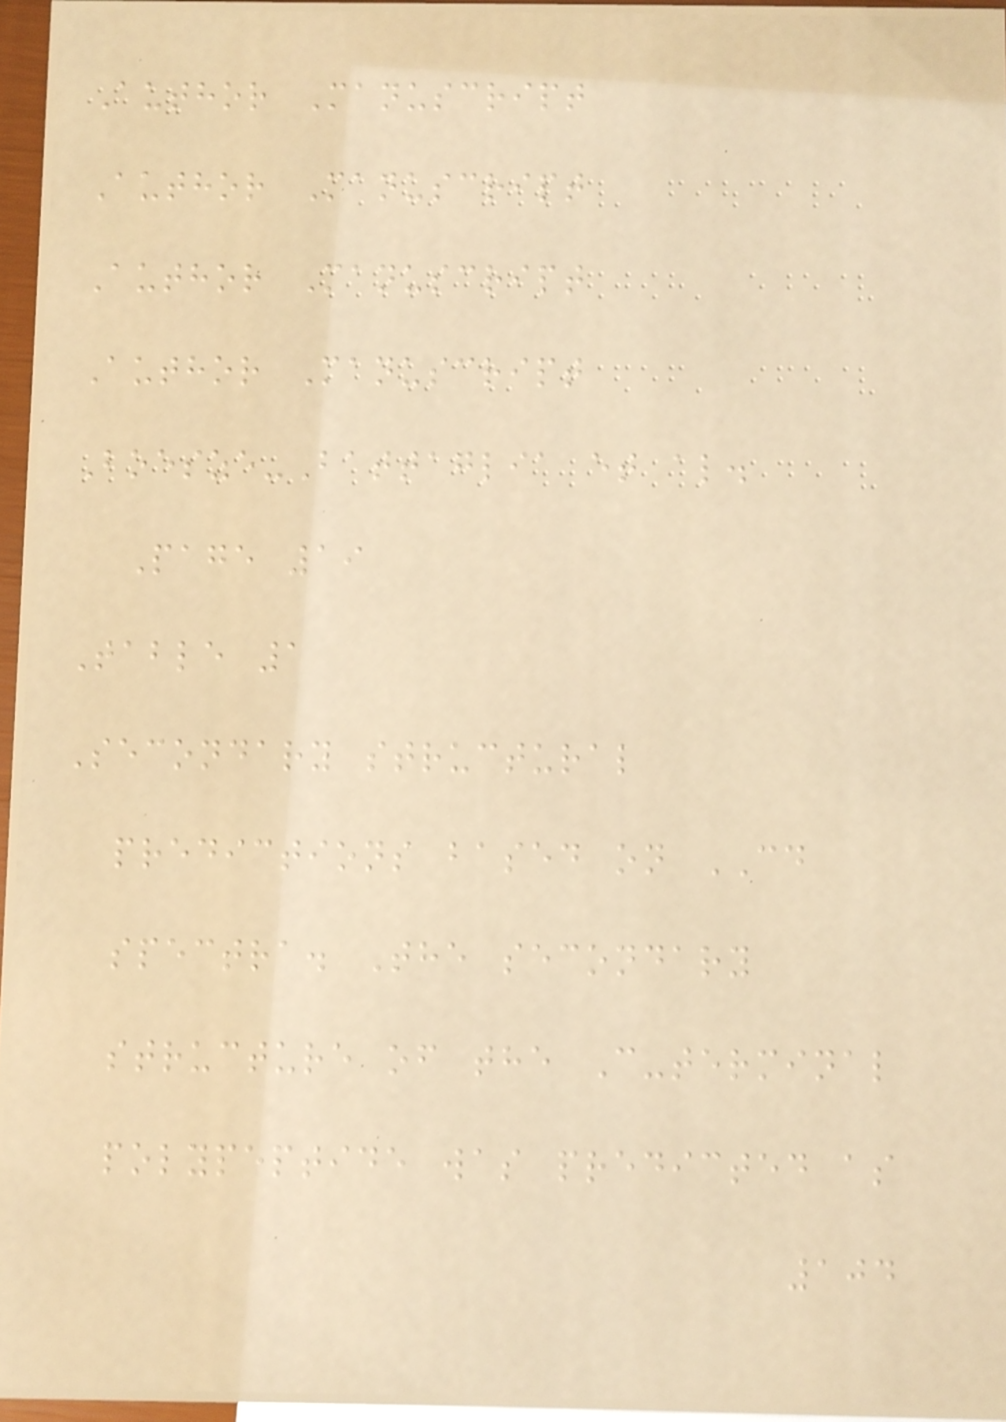Author Manuscript
Author Manuscript
Author Manuscript
Author Manuscript
Boesze-Battaglia et al.
Page 19
Table 1
Secondary structural
predictions based on CD
spectra. The secondary
structure of the C-terminal
polypeptide was predicted as
104
